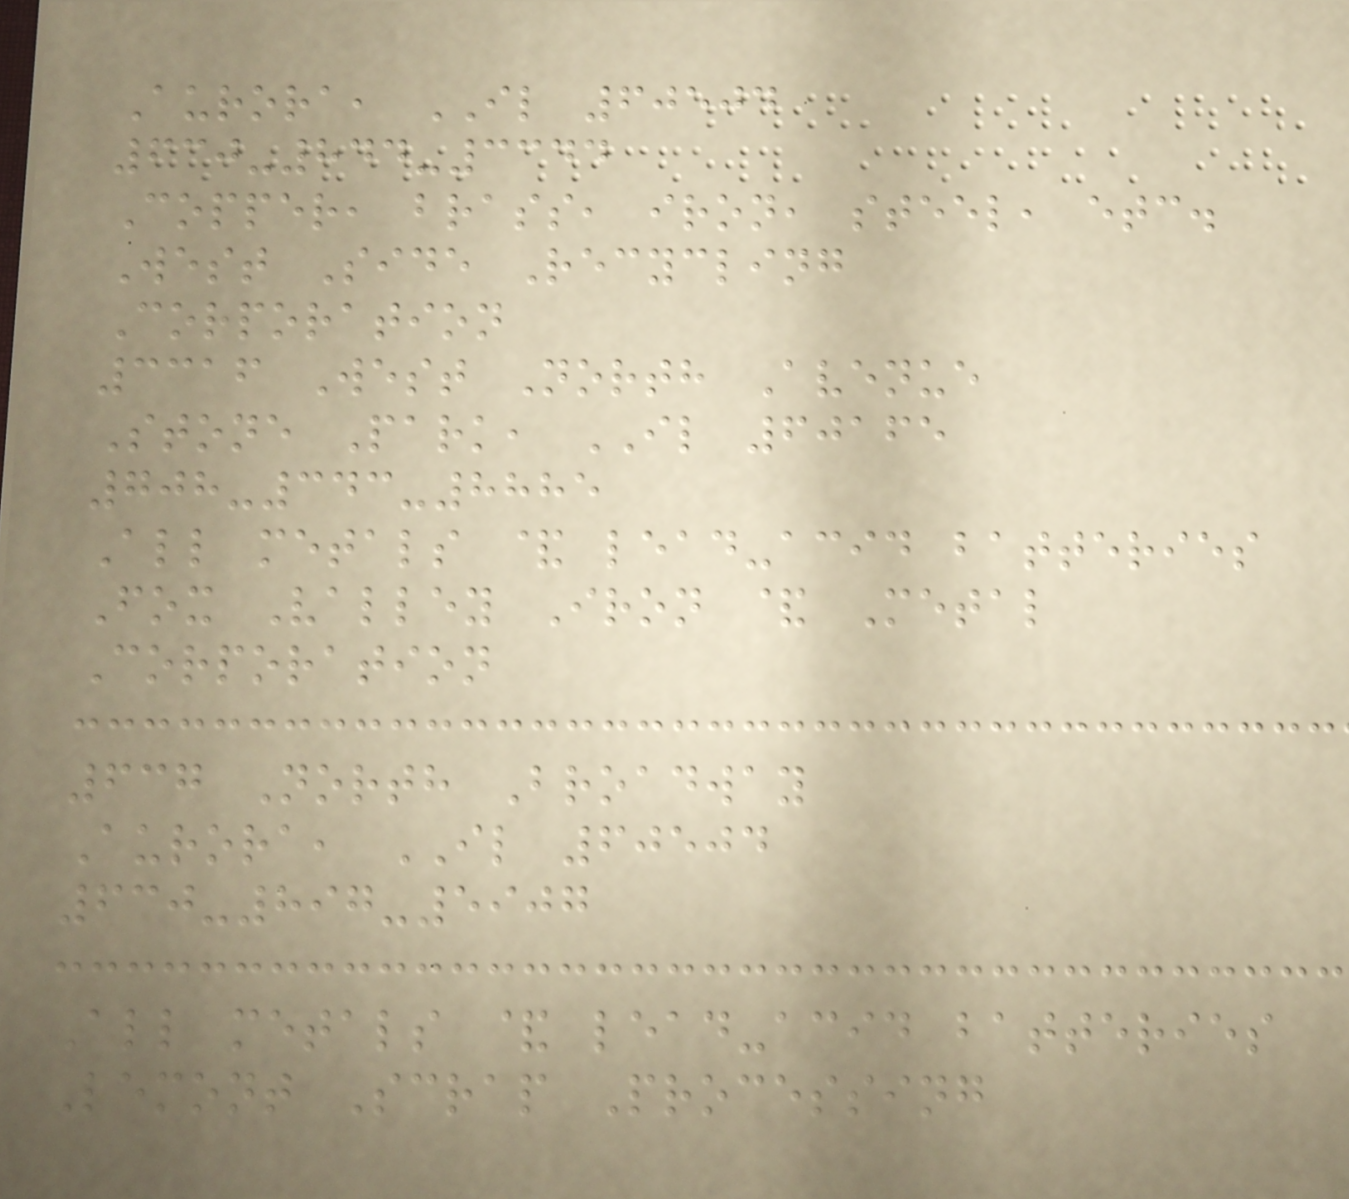Aurora, IL 60504
630-844-3344
Copper, brass, iron, steel, etc.
West Side Recycling
Corporation
3316 West North Avenue
Stone Park, IL 60165
708-343-8885
All metals & lead-acid batteries
Fox Valley Iron & Metal
Corporation
637 North Broadway
Aurora, IL 60504
630-897-5907
All metals & lead-acid batteries
Lemont Scrap Processing
